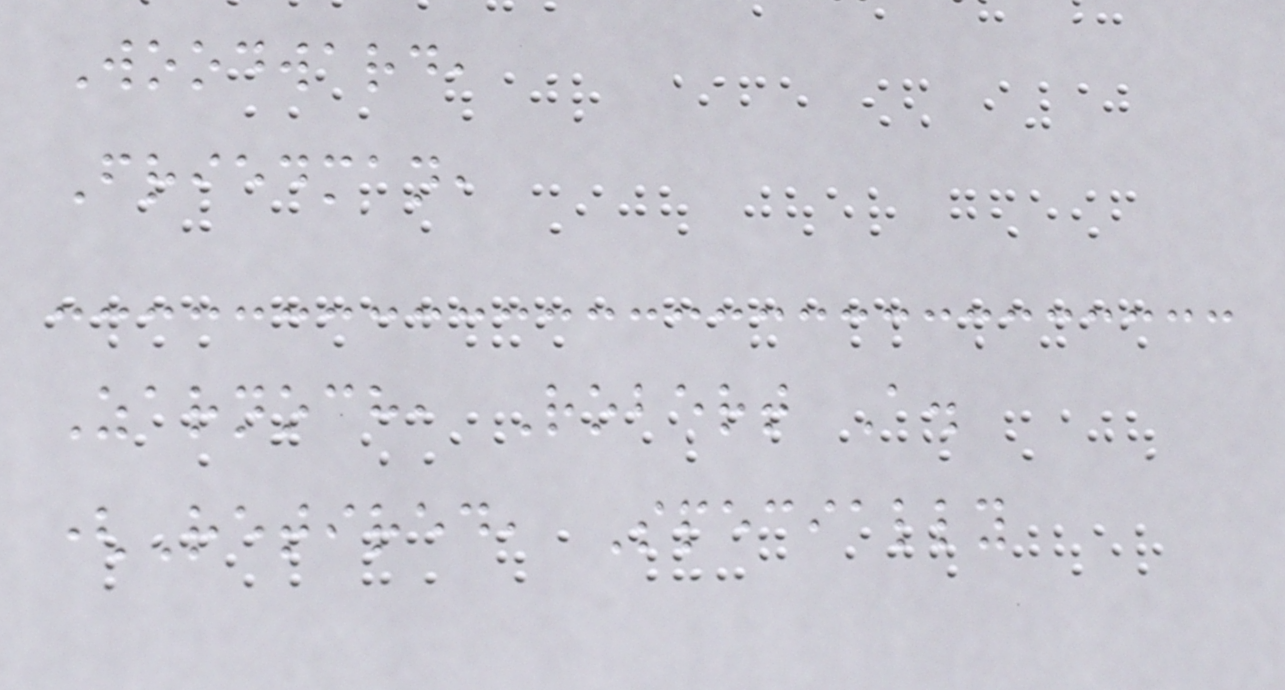Woodward,
Friedman,
Zarnoch, Robert A.
(Retired, Specially
